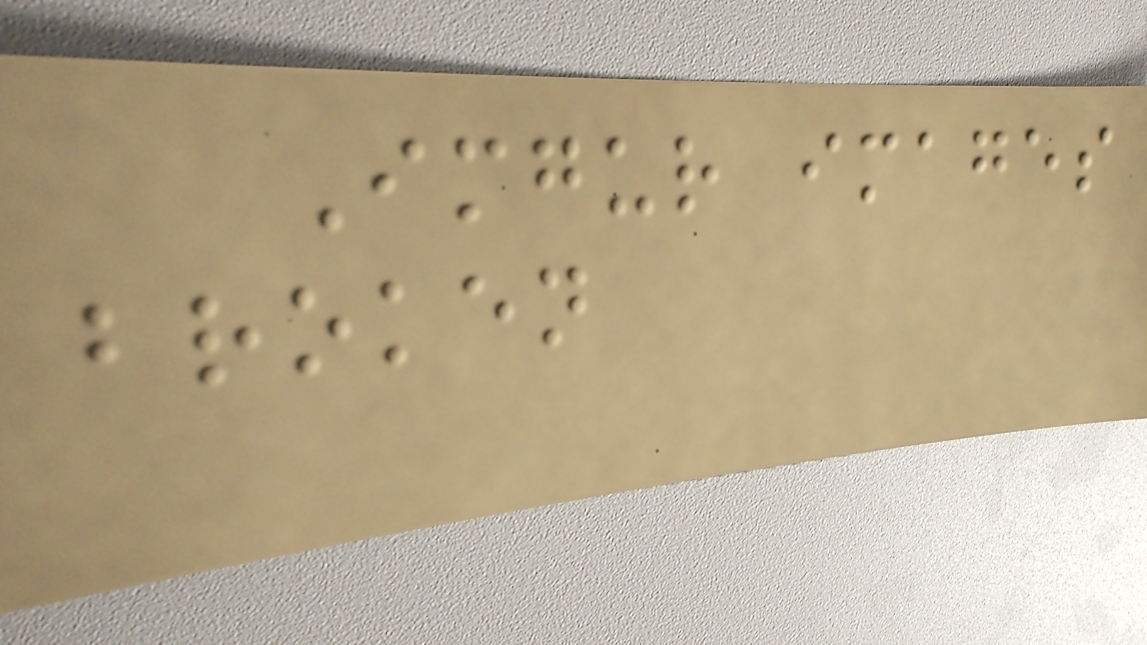Imgur images
broken
